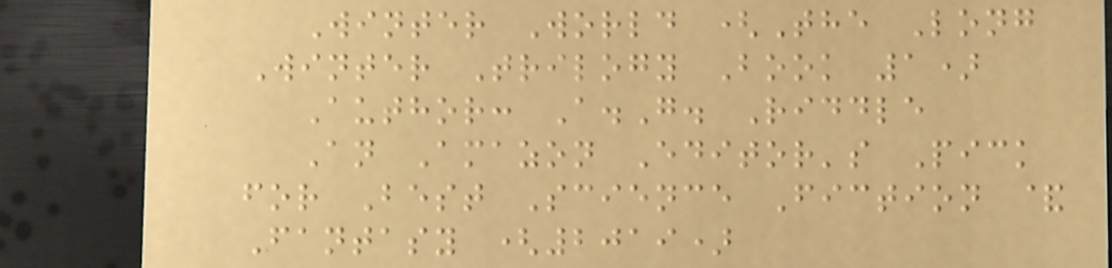Winter World (The Long
Winter Trilogy Book 1)
Author: A.G. Riddle
An Amazon Editor's Pick
for Best Science Fiction &
Fantasy (2019)
